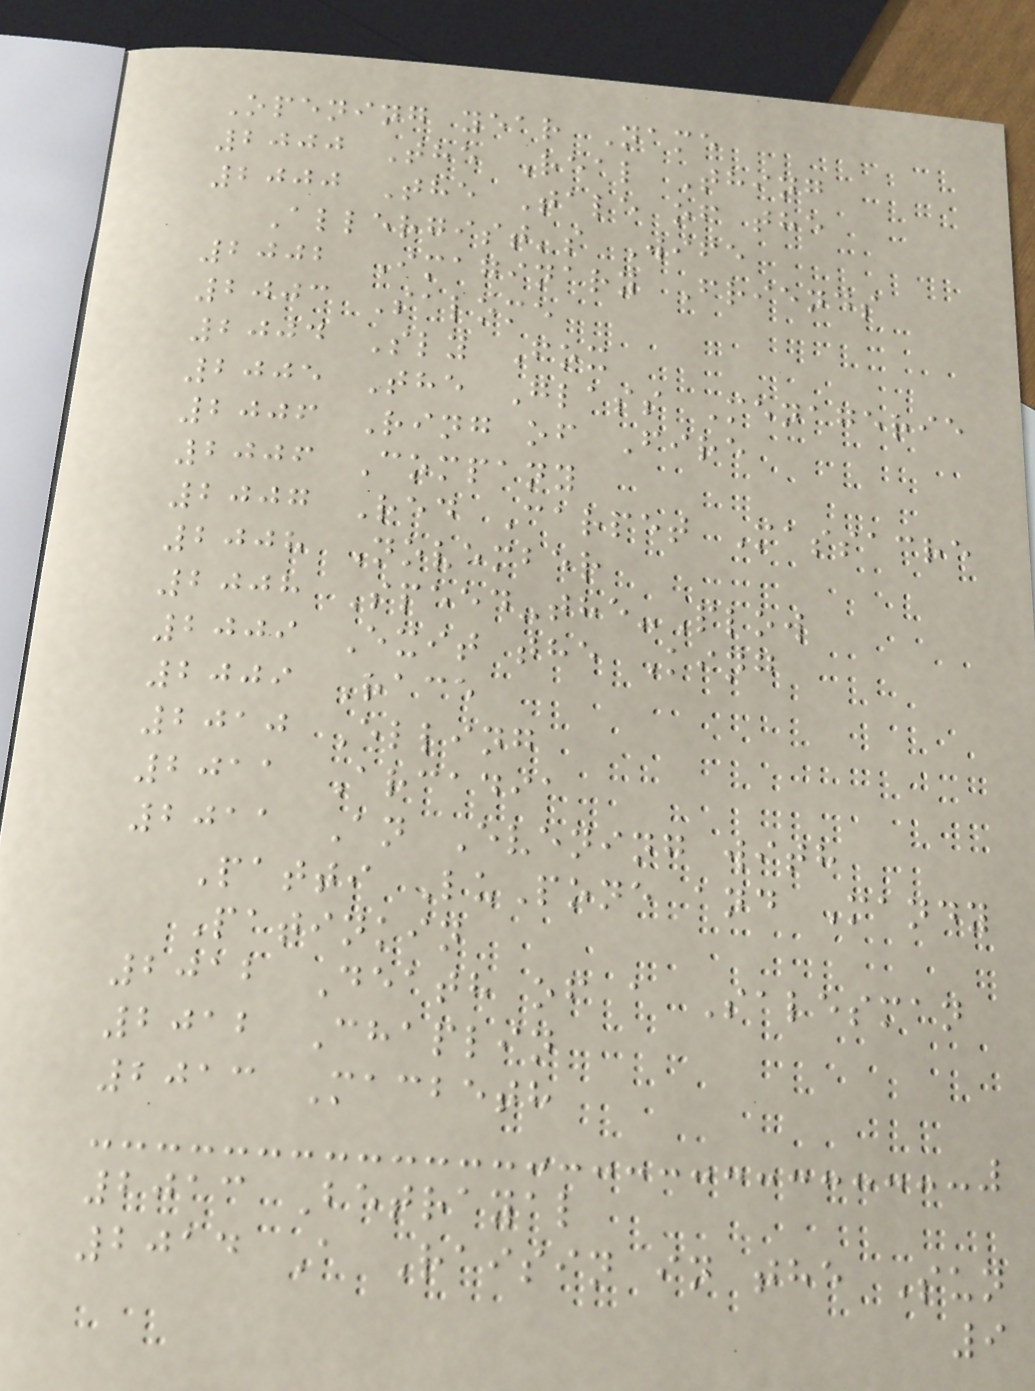Opening year Name
2000 The Real Thing
2000 The Tale of the
Allergist's Wife
2002 Imaginary Friends
2003 Salome
2004 Sly Fox
2005 The Glass Menagerie
2006 Ring of Fire
2006 Company
2007 Red Carpet Massacre
2008 November
2008 Speed-the-Plow
2009 Exit the King
2009 Race
2010 Elling
2011 Arcadia
2011 An Evening with
Patti LuPone and Mandy
Patinkin
2012 Death of a Salesman
2012 Chaplin
2013 Macbeth
2013 Betrayal
2014 A Raisin in the Sun
9
